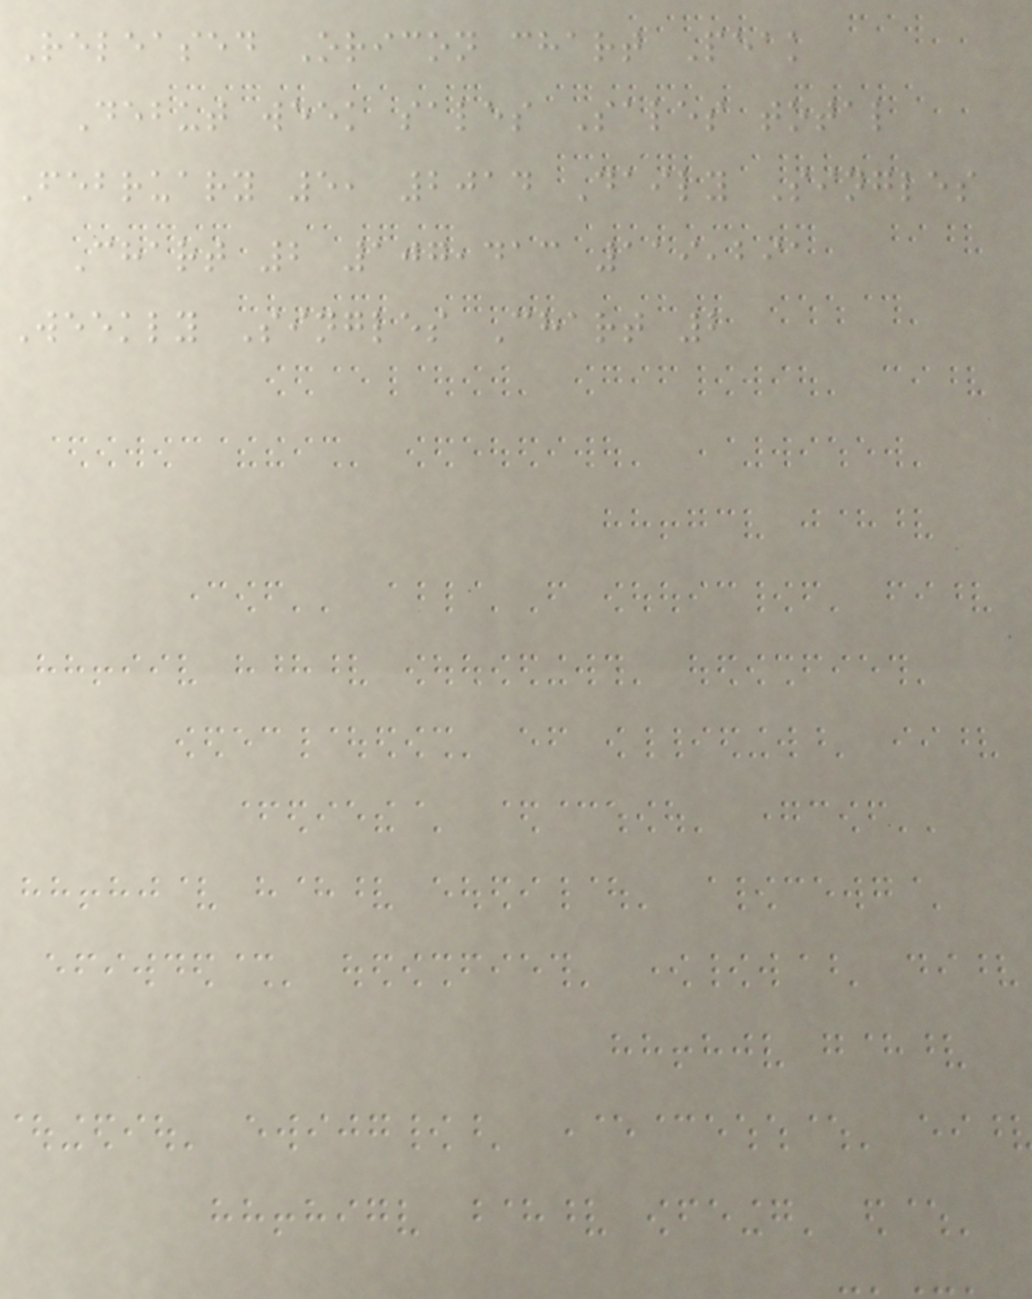Released Oricon chart Peak
Debut week sales Sales total
February 5, 2014 Daily Singles
Chart 2 107,413 119,291
Weekly Singles Chart 2
